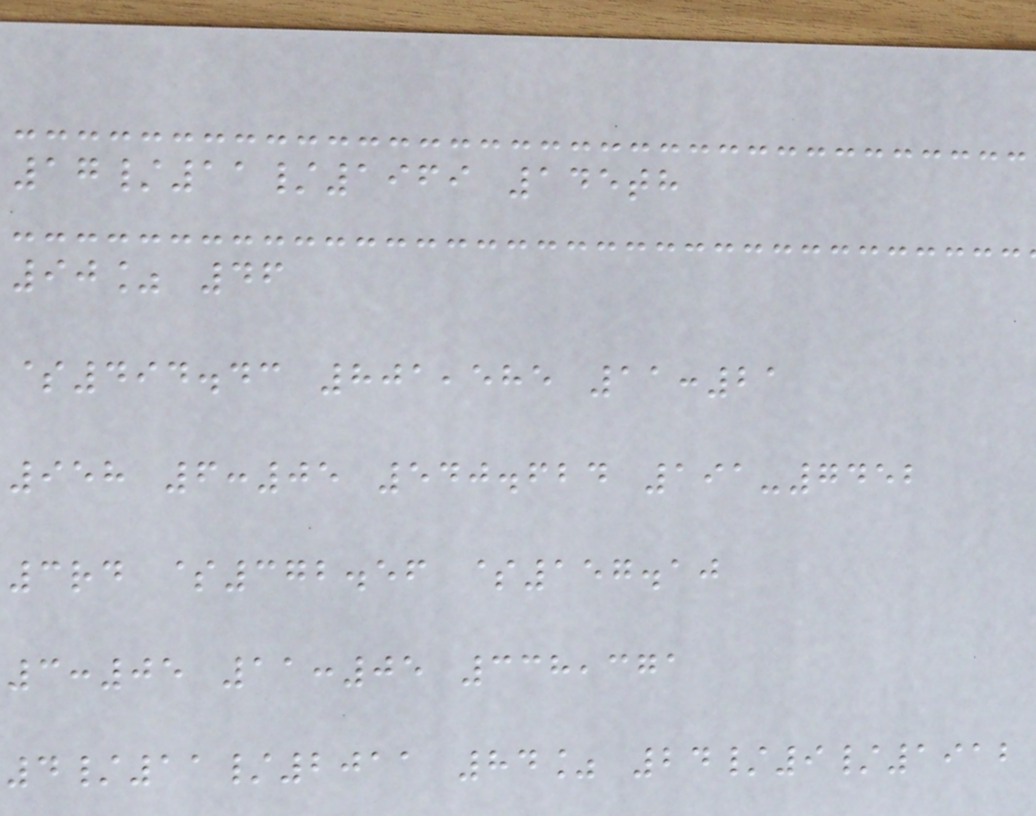17/11/1969 145th
90% 46
$494.43 801,585 11:21
958 6:05 540.624 191-7452
3rd $372.56 $157.10
3:05 11:05 338,371
4/11/2011 84% 24/9/1912
